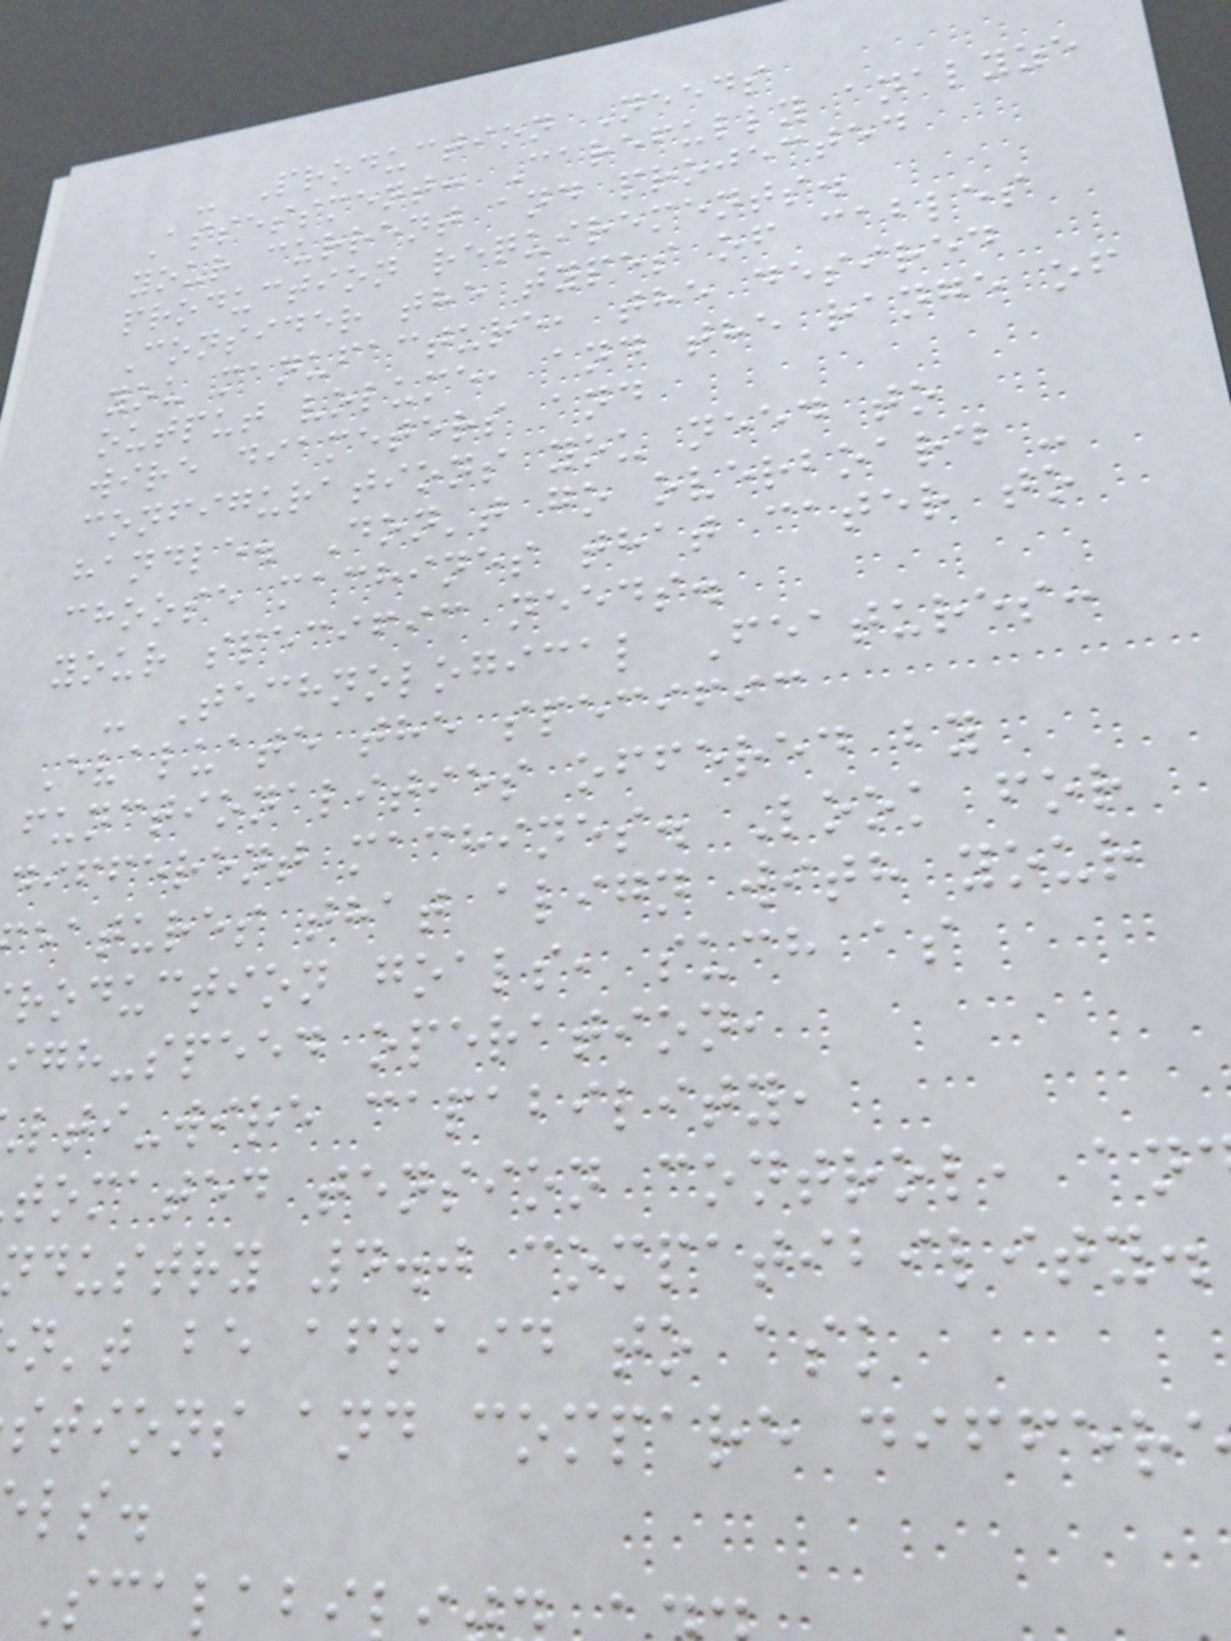- Production Needs
Assessment: Carefully analyze
your current and projected
production requirements.
Consider the types of cables
you manufacture, the desired
output volume, and the range of
wire diameters and
configurations you need to
handle. Don't go overboard -
choose machines that cater to
your specific needs.
- Technological Features:
Evaluate the specific
functionalities offered by
different machines. Look for
eatures that align with your
roduction goals, such as
igh-speed operation,
lti-wire capability,
tomated tension control, an
dustry 4.0 compatibility.
n't be afraid to ask
stions and compare differ
Scala
